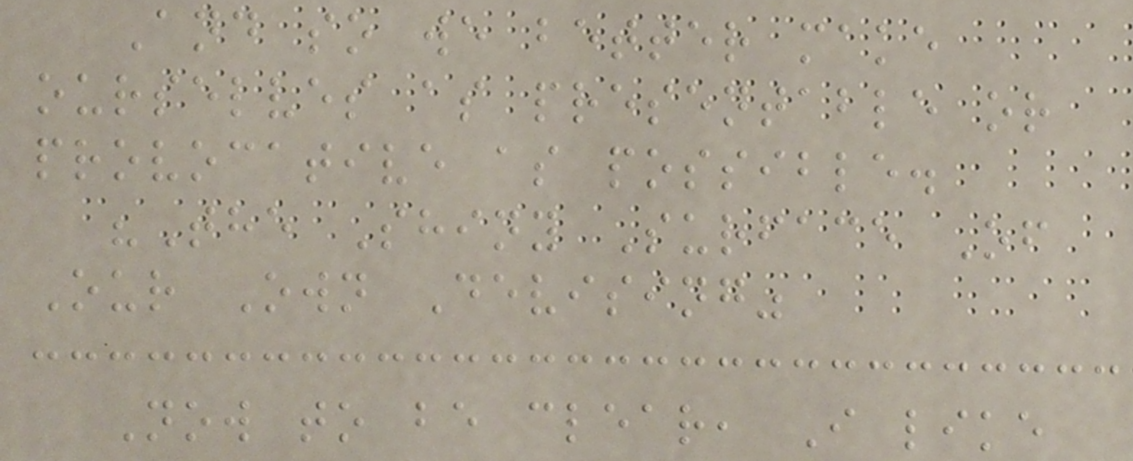And so we better make
ourselves as presentable or
provocative as possible.
"The Shiny Surface Of
Our Own Devising"
Now to be clear, I like
